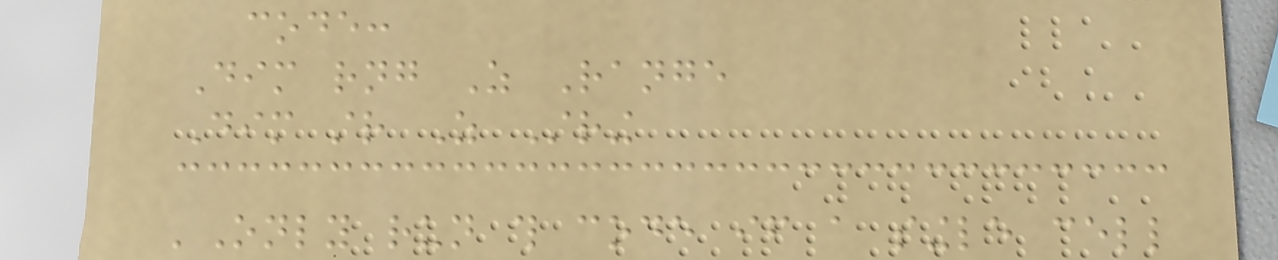code:
Dim rng As Range
Dim str As String
'Only run this code if a single cell
